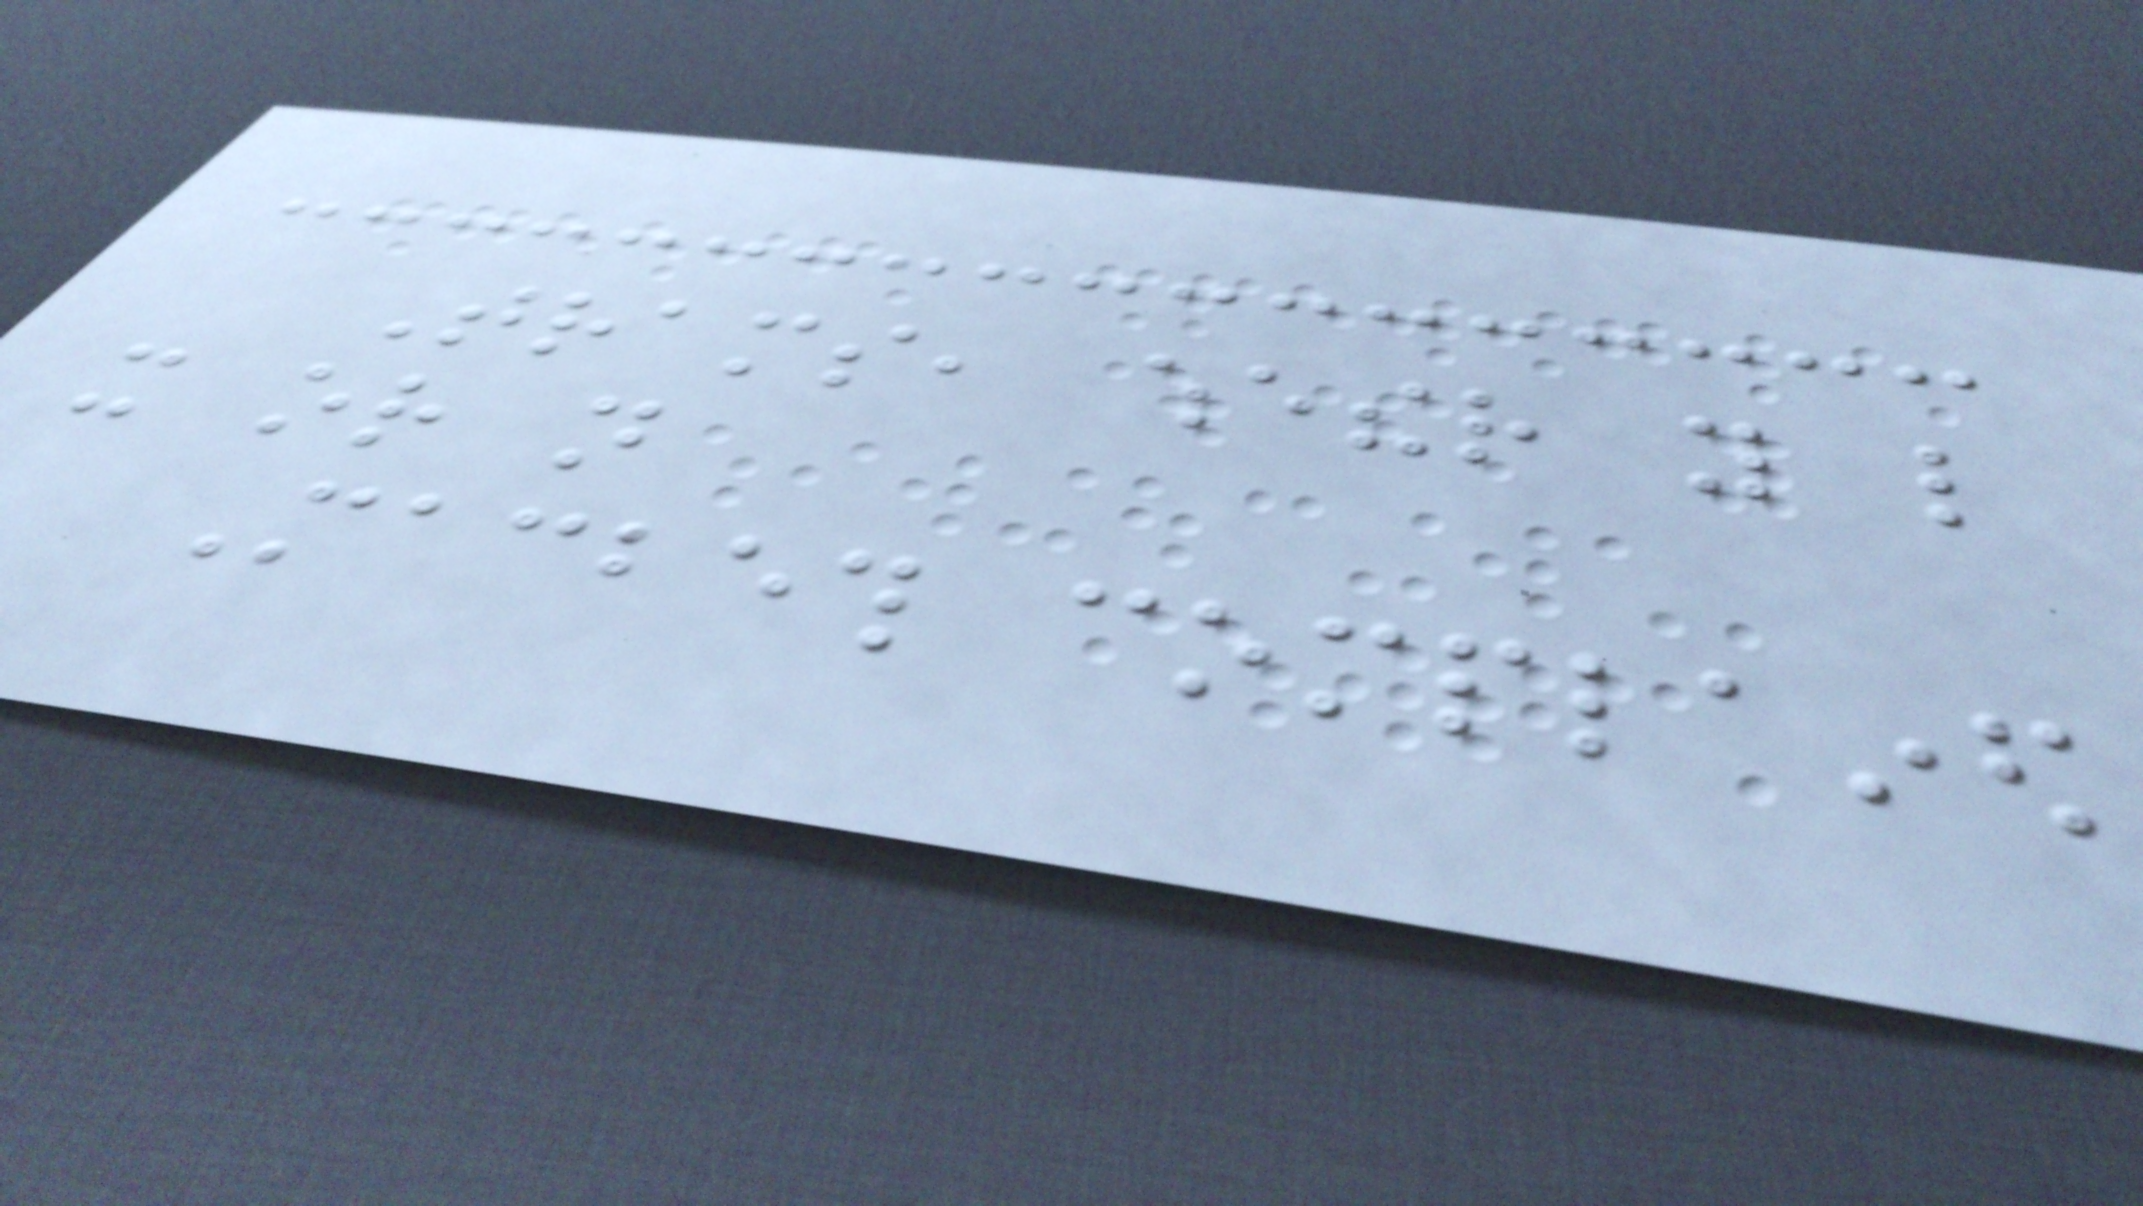Trams, whether you like
it or not
Macbeth complained
